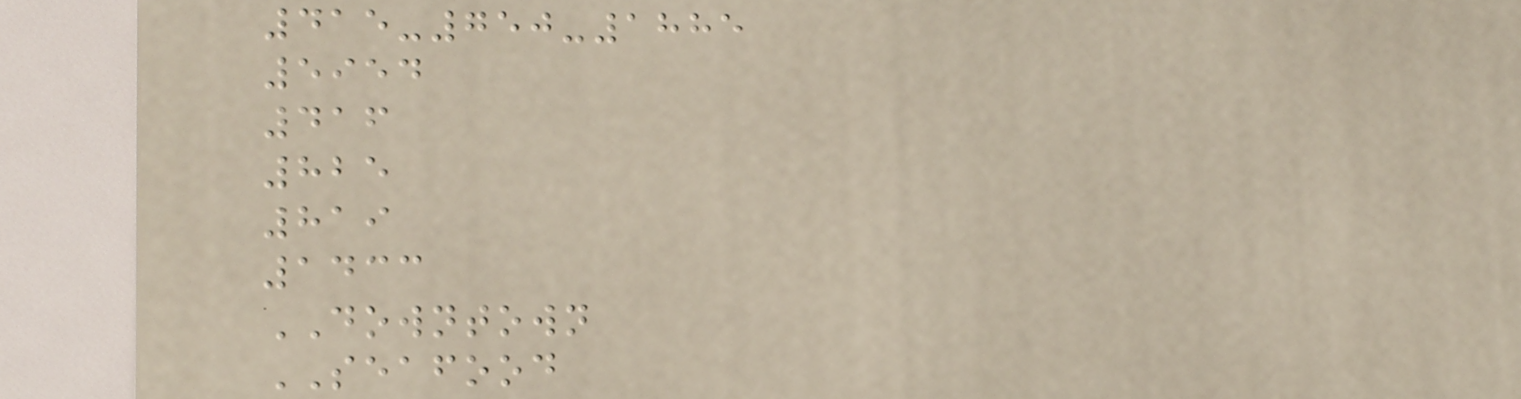415-750-1885
5954
416
825
819
1433
DOWNTOWN
SEAFOOD
